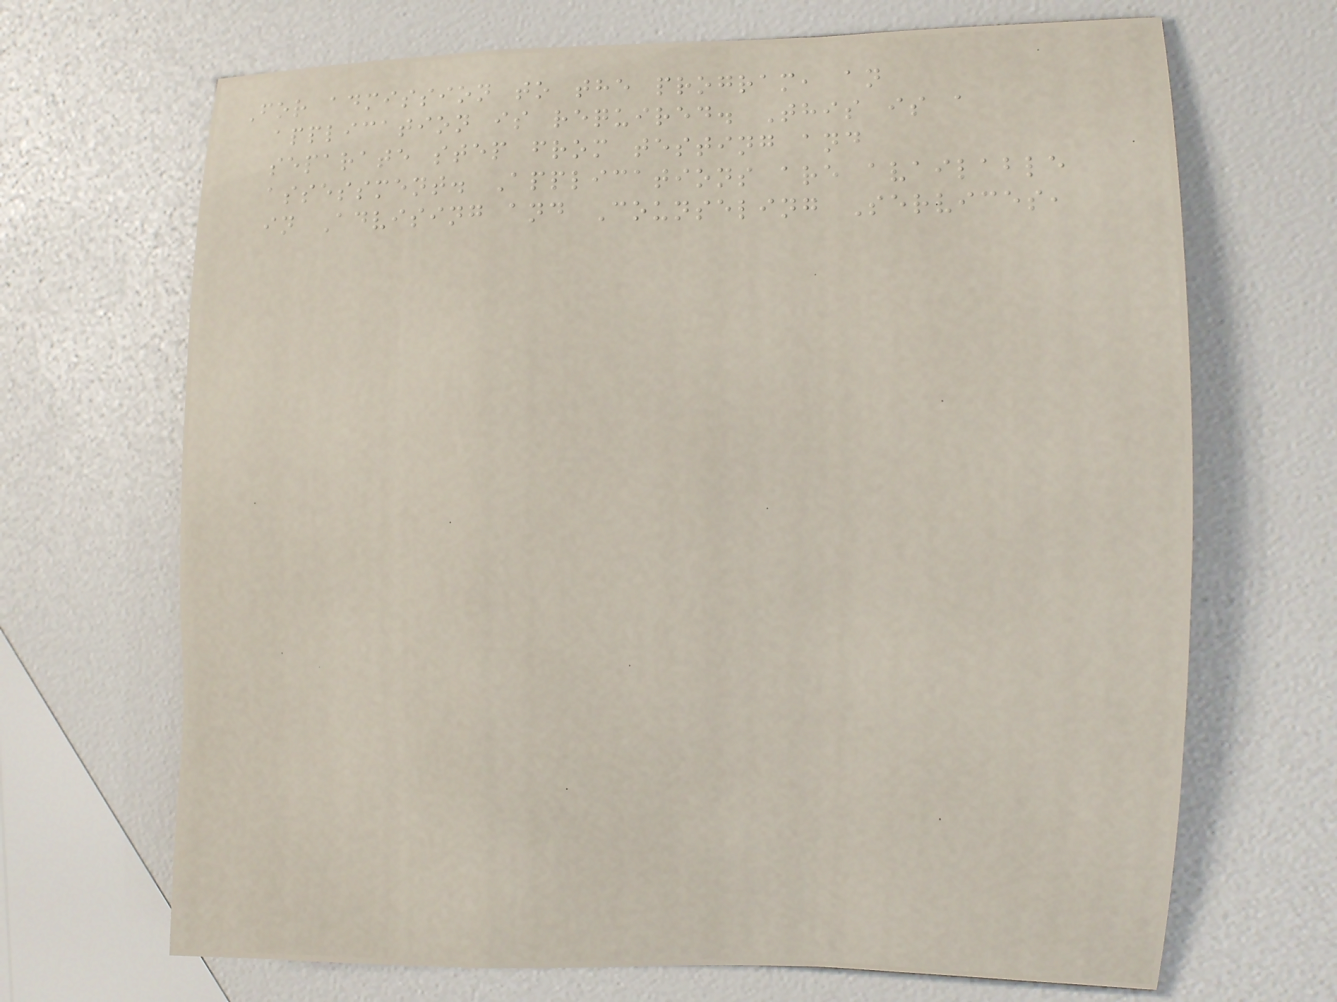For admission to the program, an
application is required. This is a
separate step from testing and
assessment. Applications are available
in Advising and Counseling Services,
